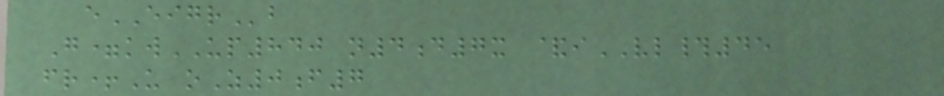eEIGRb
G=kwUP840 n4d7x &iVL#45
fr+U oZ0f7
